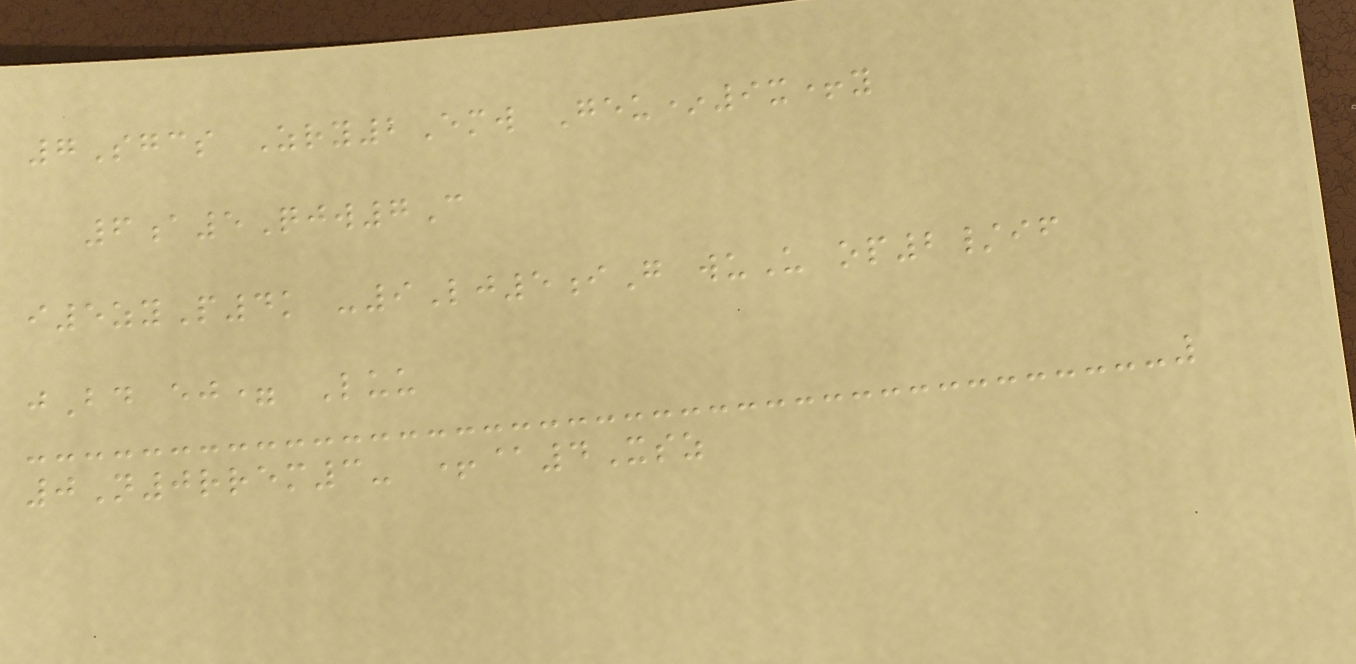7Sgcs Zry2Emw Geu*9x+y
6a5Qjw7C
i5zyP4k -9Lj5iG wuU op2/if
jBd ej= Luu
0N0rrem3- +@4Xsz
